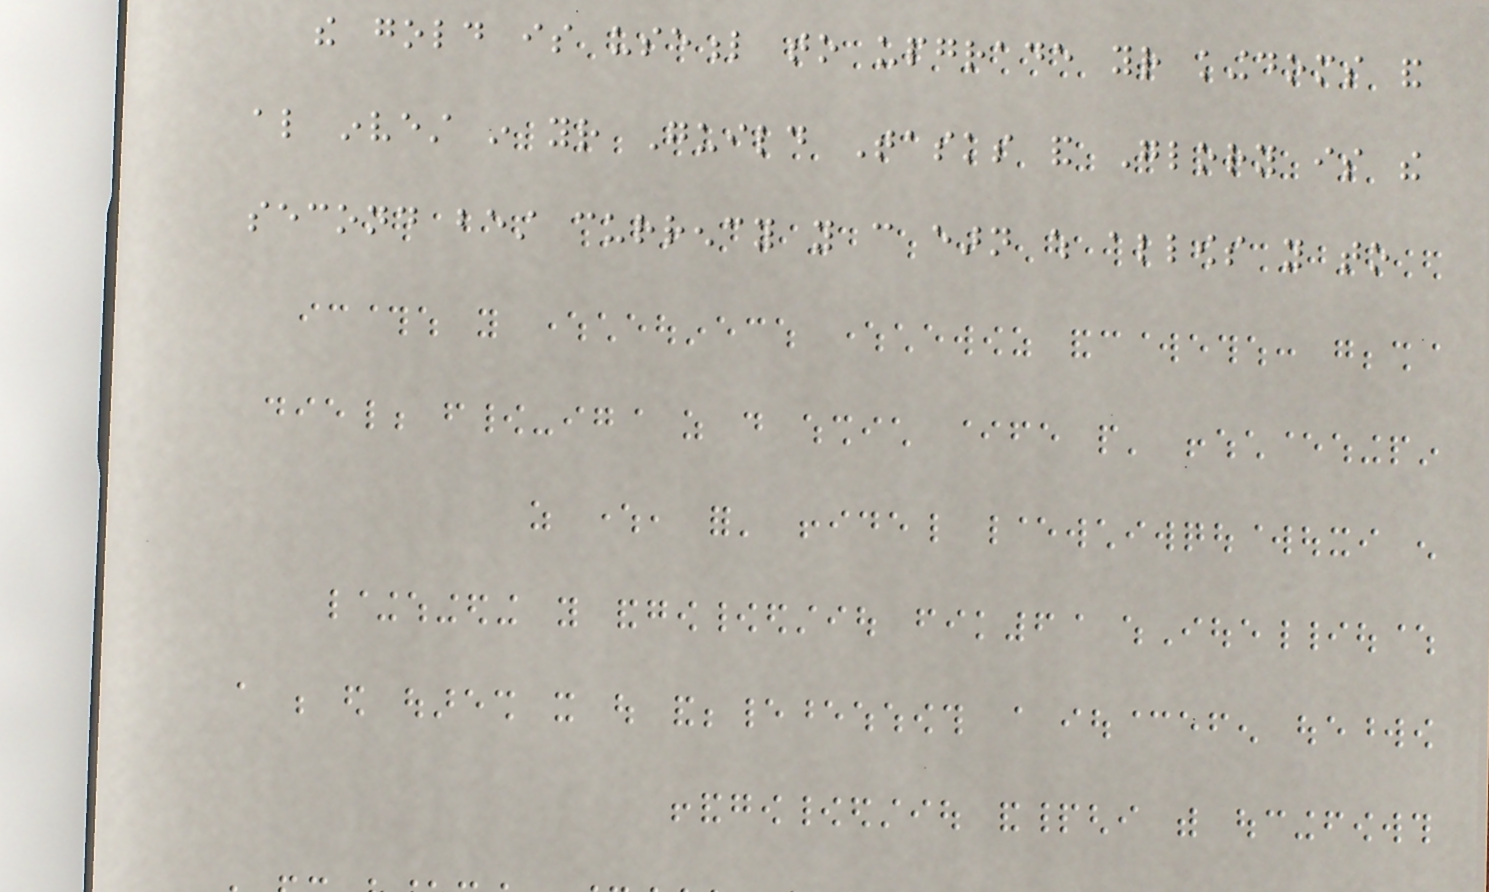the gold is useful to upgrade your kingdoms and
also invest in your Guild Tasks and Glory is the
second best currency you can earn which allows you to
